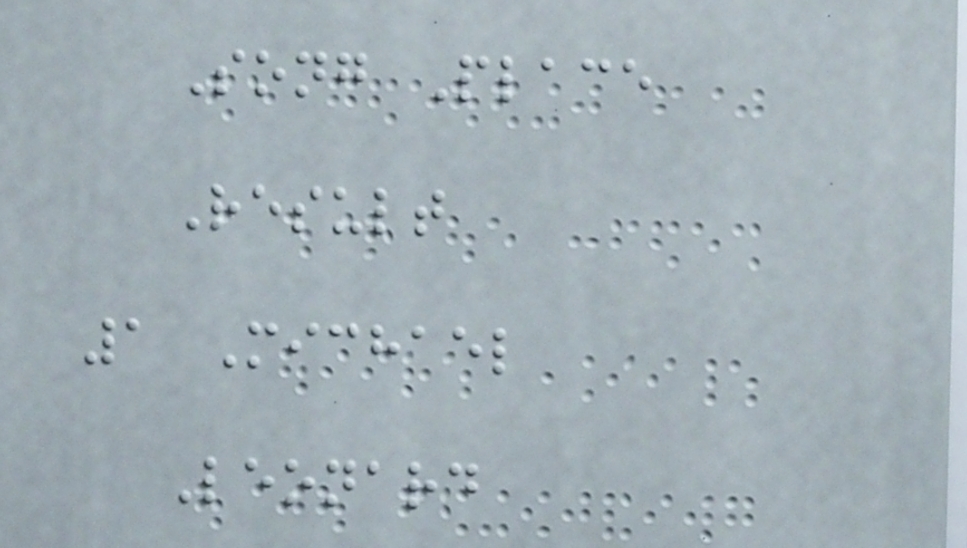Song Place
Result
1 Michael
Leonard
